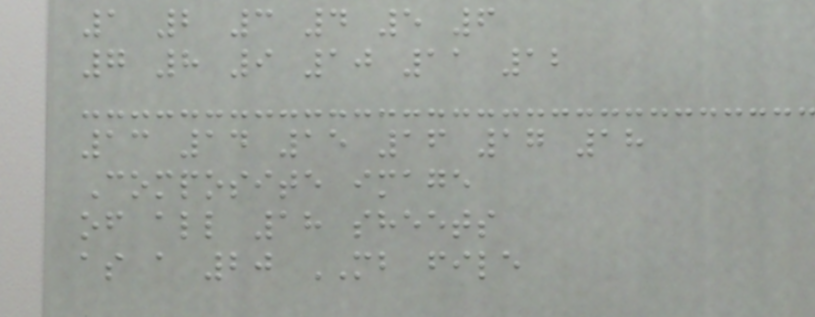1 2 3 4 5 6
7 8 9 10 11 12
13 14 15 16 17 18
Composite image
of all 18 sheets
as a 20 MB file
